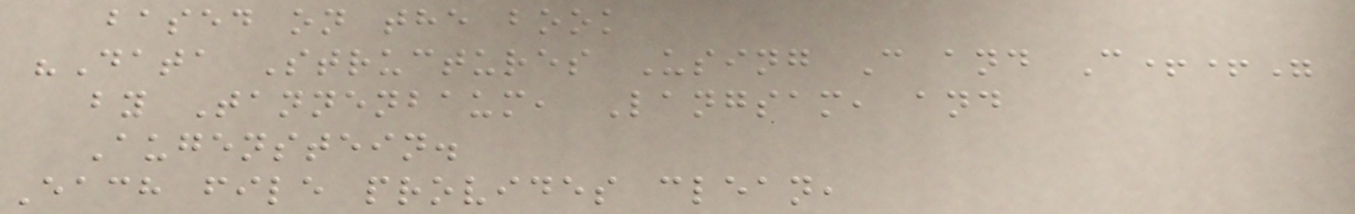based on the book
"Data Structures Using C and C++"
by Tannenbaum, Langsam, and
Augenstein.
Each file provides clean,
